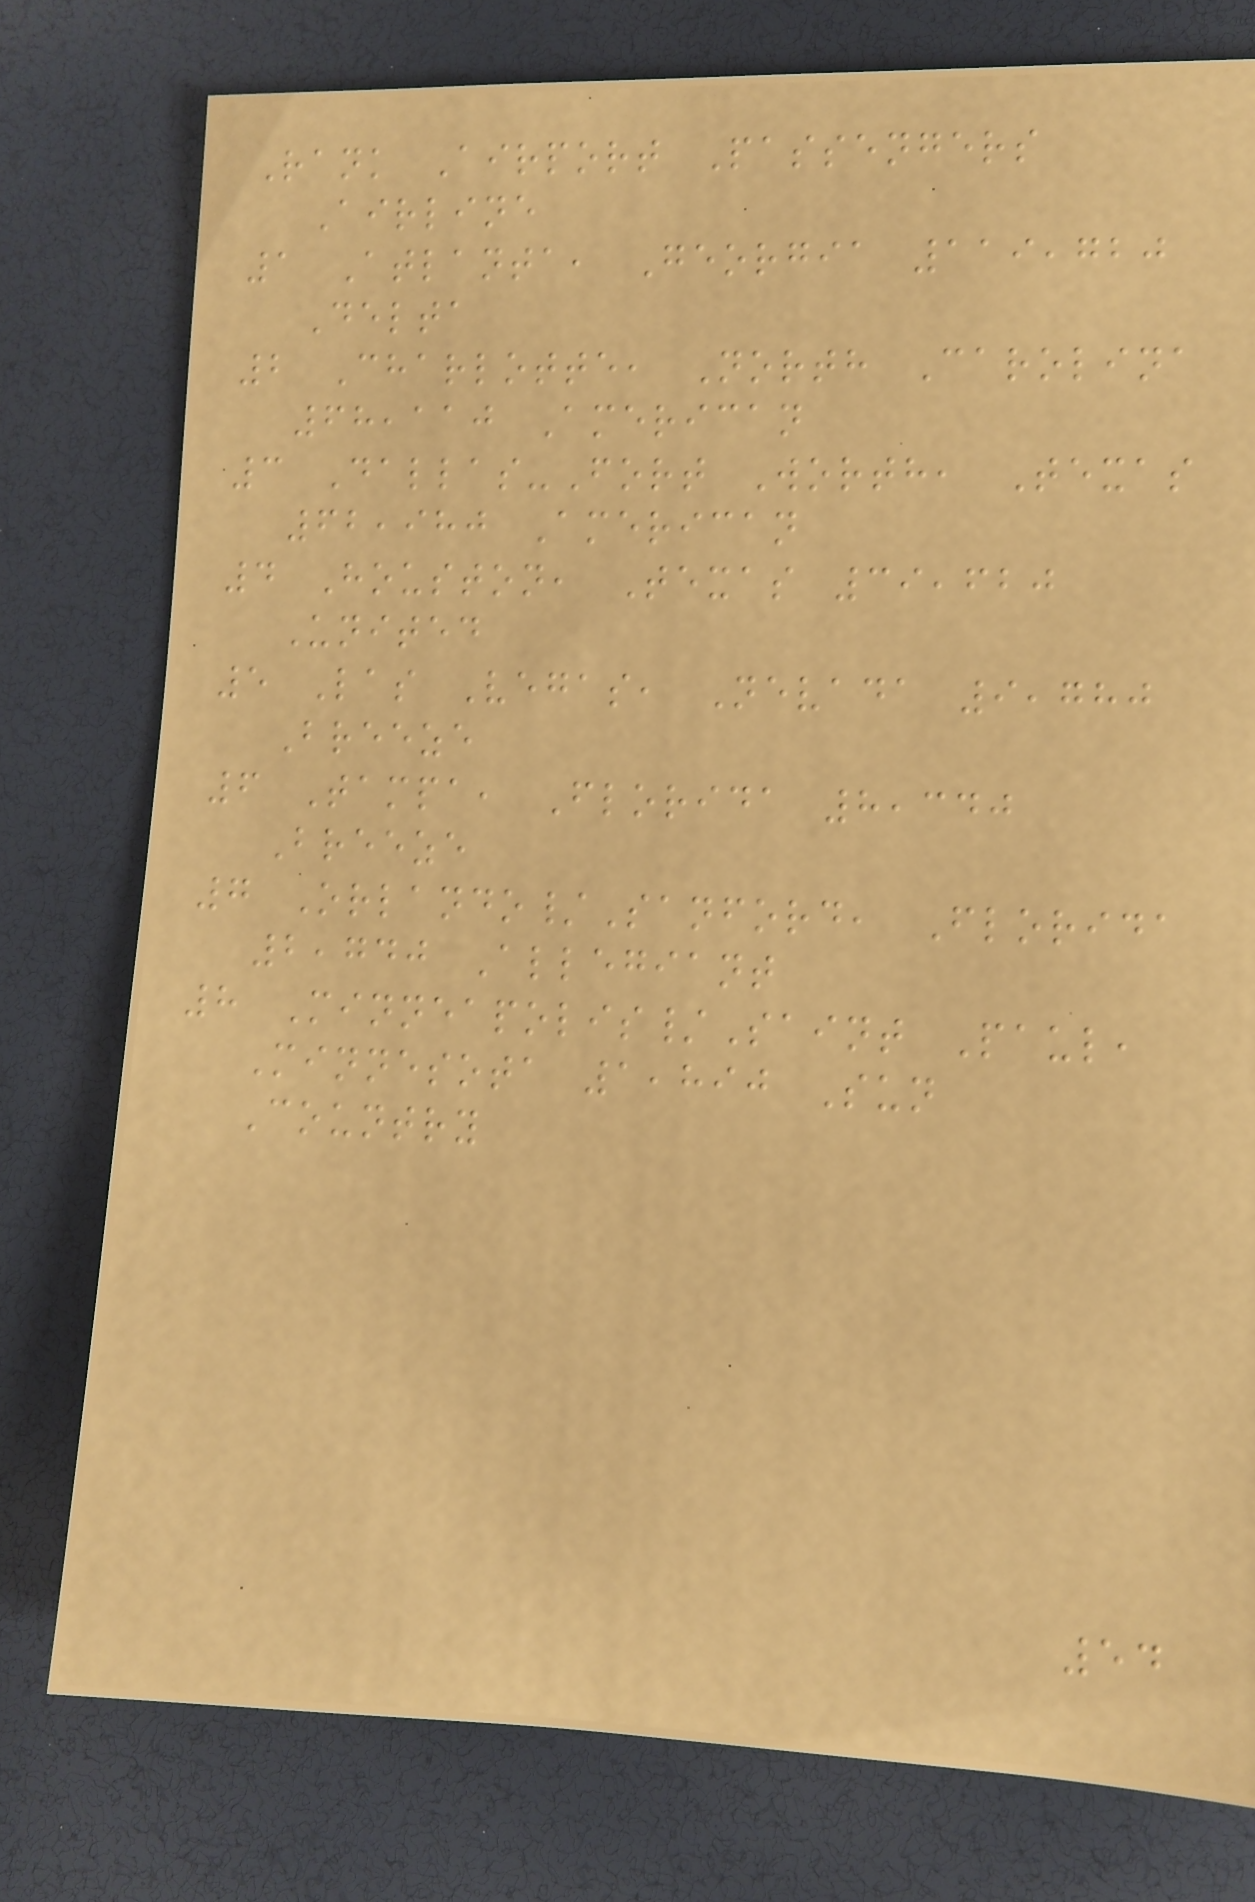Rank Airport Passengers
Airline
1 Atlanta, Georgia 119,720
Delta
2 Charlotte, North Carolina
68,110 American
3 Dallas-Fort Worth, Texas
62,980 American
4 Houston, Texas 39,620
United
5 Las Vegas, Nevada 9,780
Breeze
6 Tampa, Florida 8,340
Breeze
7 Orlando/Sanford, Florida
2,740 Allegiant
8 Minneapolis/Saint Paul,
Minnesota 1,890 Sun
Country
54
